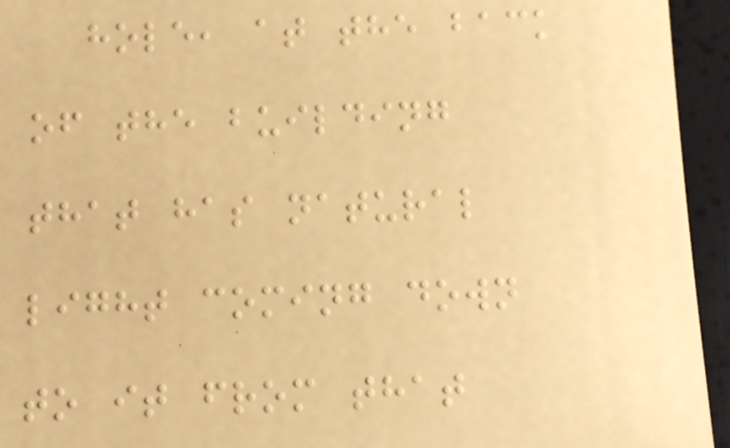hole, at the back
of the building
that has natural
light coming down
to it from that
